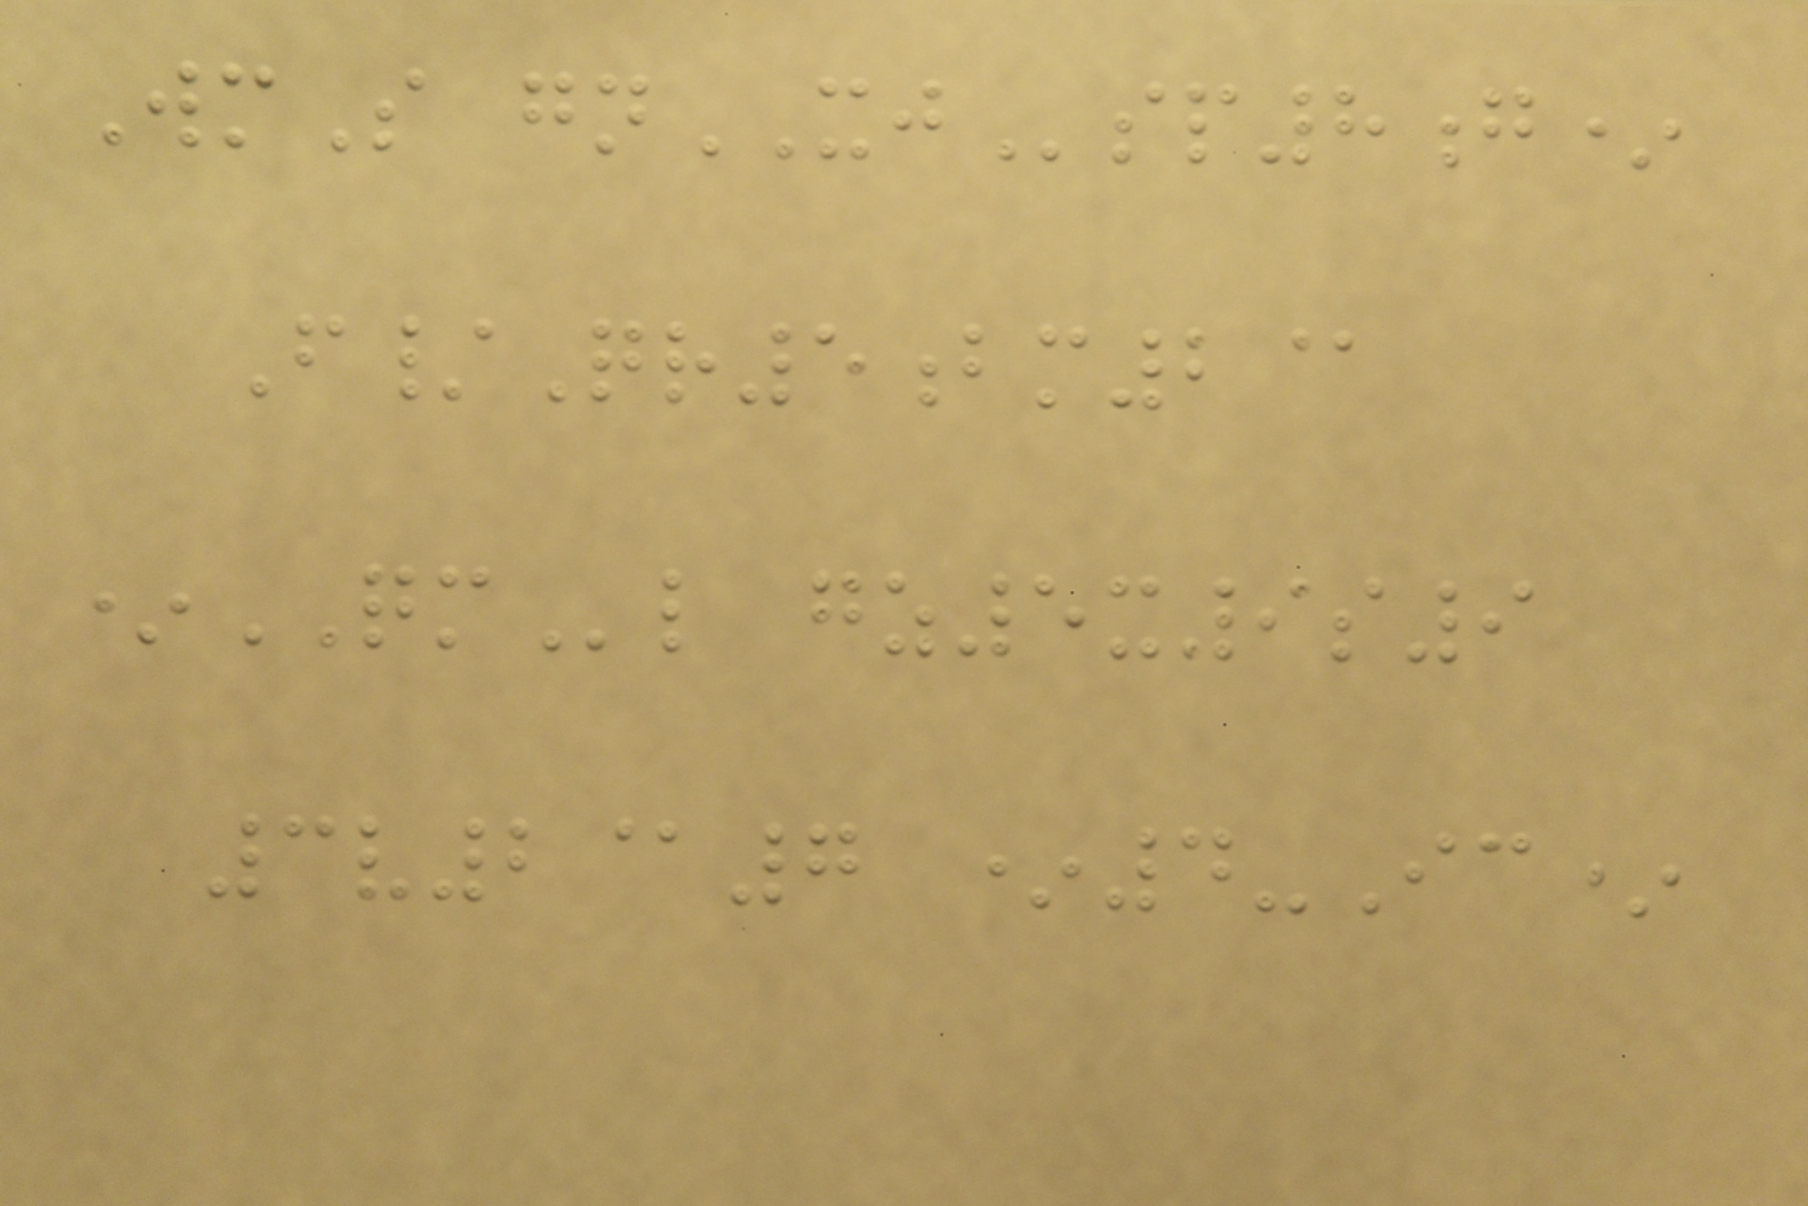WmS gnXJsp8g*
F/Qr5bm2@
*QMl gz5x9s9
3v2@7 *4-Ic*
